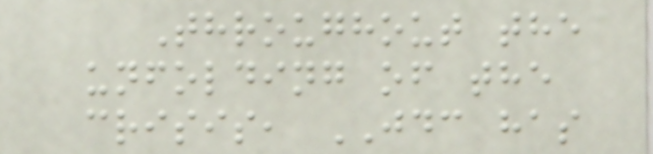Throughout the
unfolding of the
crisis, JDC has
